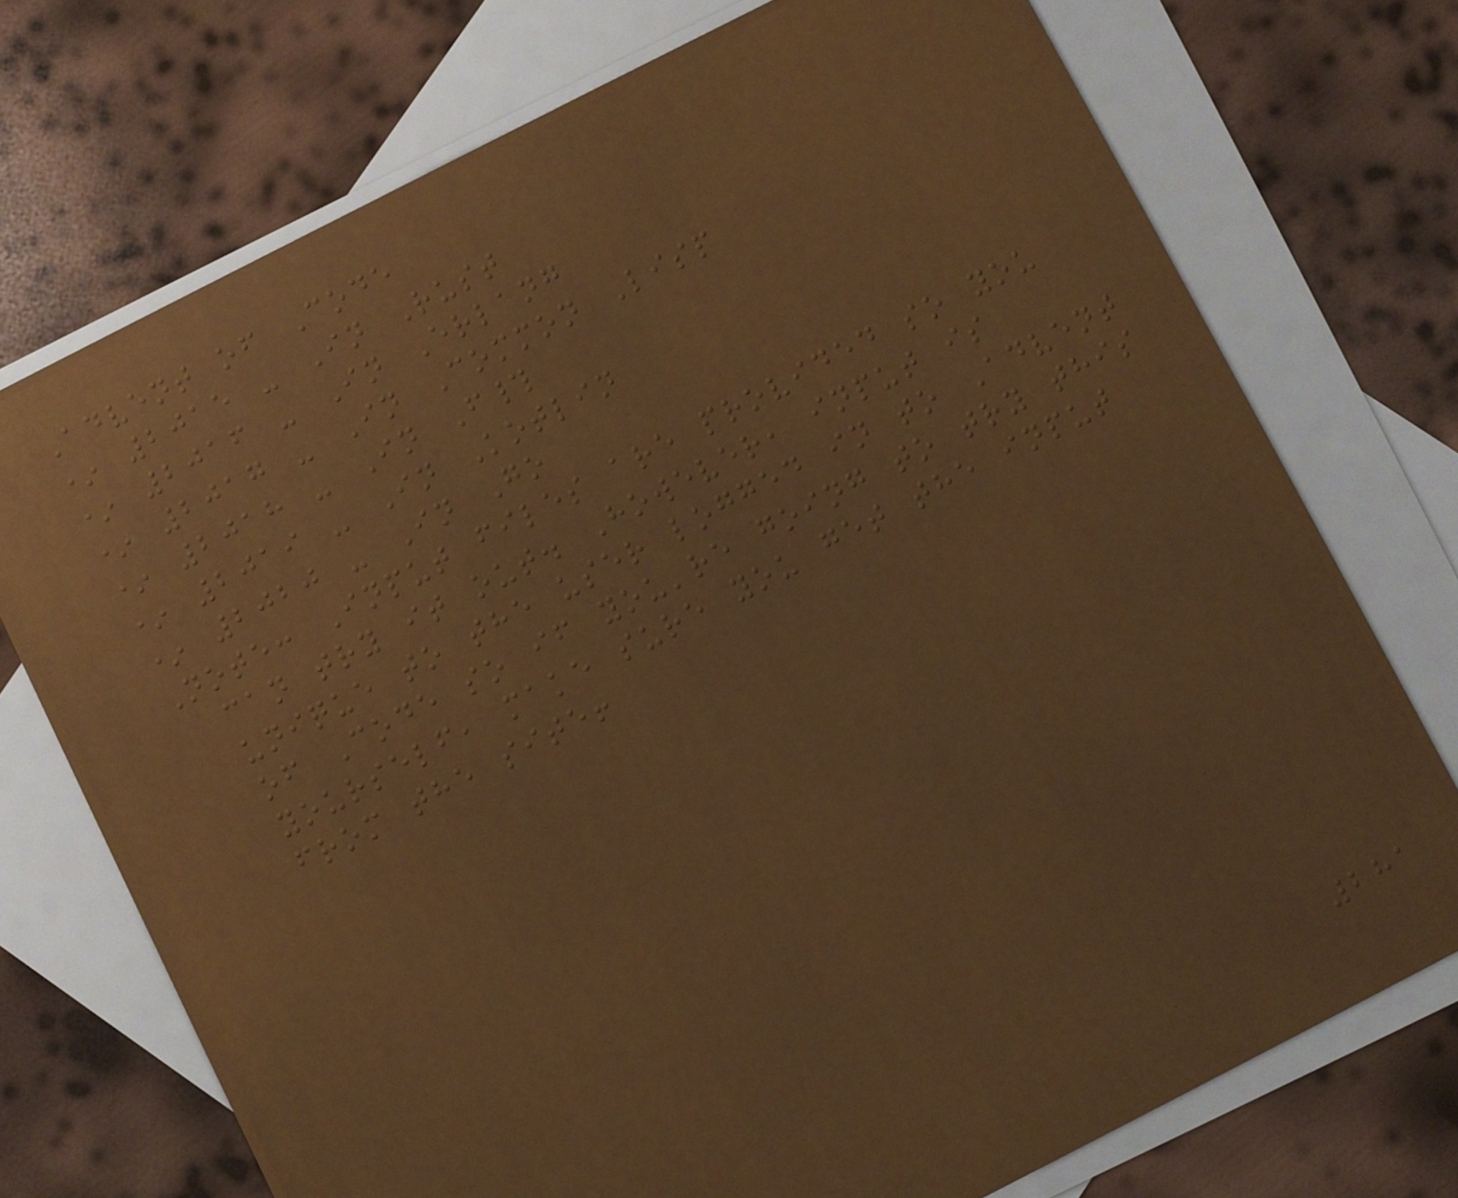Advent of Code
* 2015 - In Rust
* 2016 - In Erlang
* 2017 - In Common Lisp
* 2018 - In F#
* 2019 - In Kotlin
* 2020 - In Go
Note: Input files are provided so you
can try it out. However, input is
unique to the user logged in to Advent
of Code so if you're going to try this
yourself, make sure you get the input
from the site!
281
